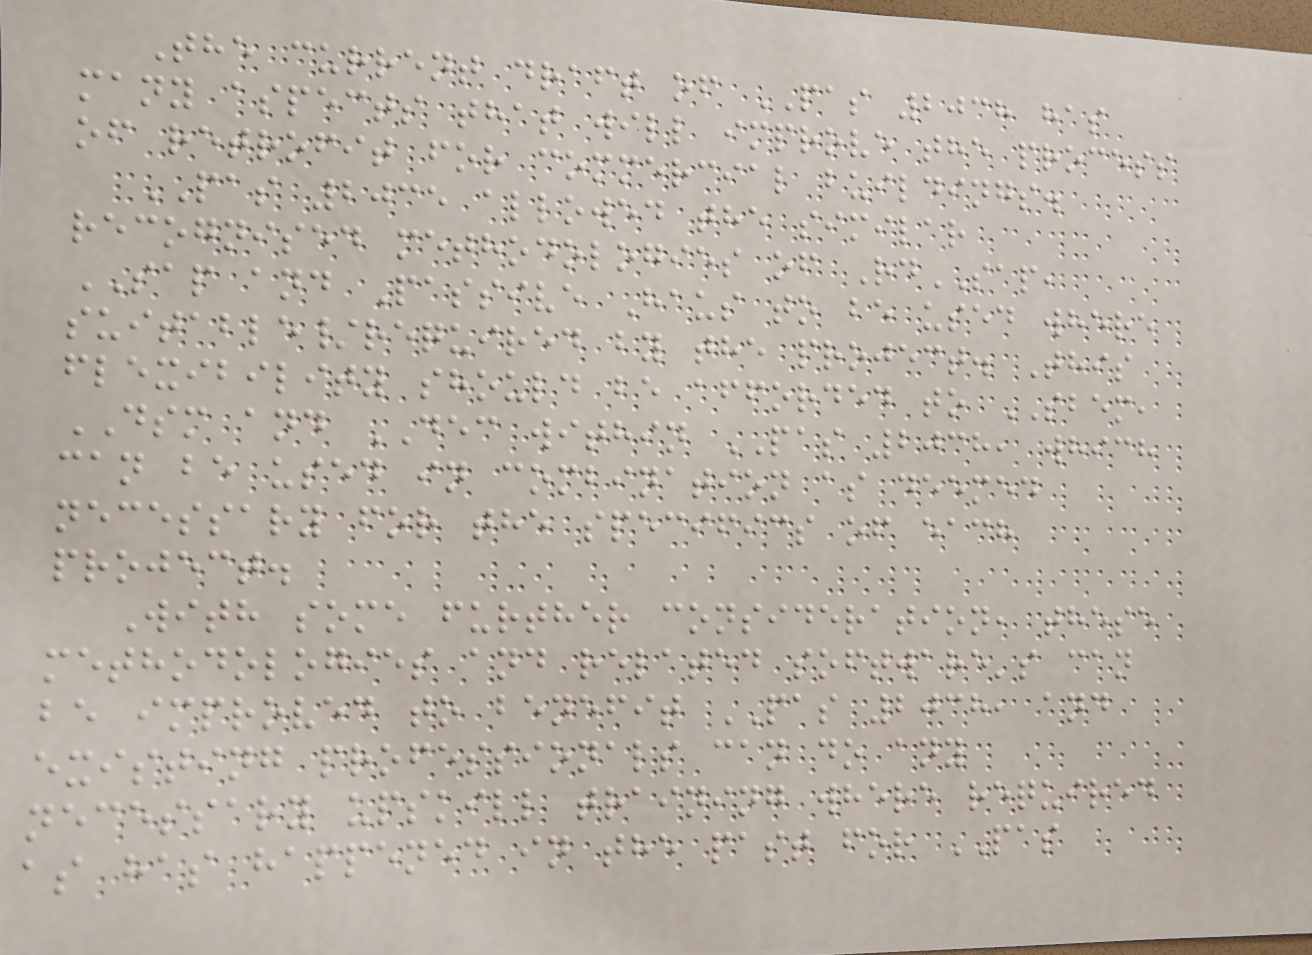The current draft of PAS 2038 has
many aspects that will improve the process
of retrofit for commercial buildings.
PAS 2035 allowed the similar
recognised methodologies of RdSAP,
SAP and Passive Haus to be used where
suitable/required by the project. This
flexibility should be afforded to SBEM,
DSM and DEC within PAS 2038, which
can be used in combination as deemed
necessary for the specifics of each
project.
With some further consideration, these
methodologies and related software's can
be improved to benefit PAS 2038, and
existing professionals can do any
necessary upskill training where required
as has happened in the past for PAS
